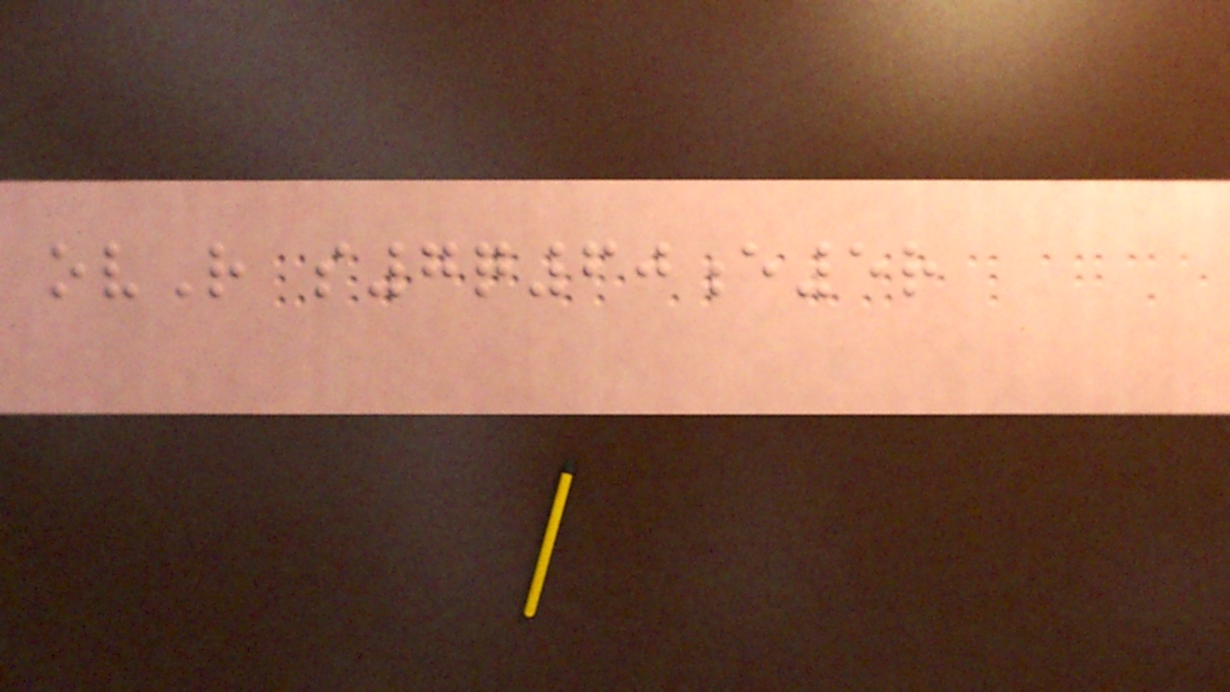ovR s7q60e5r
